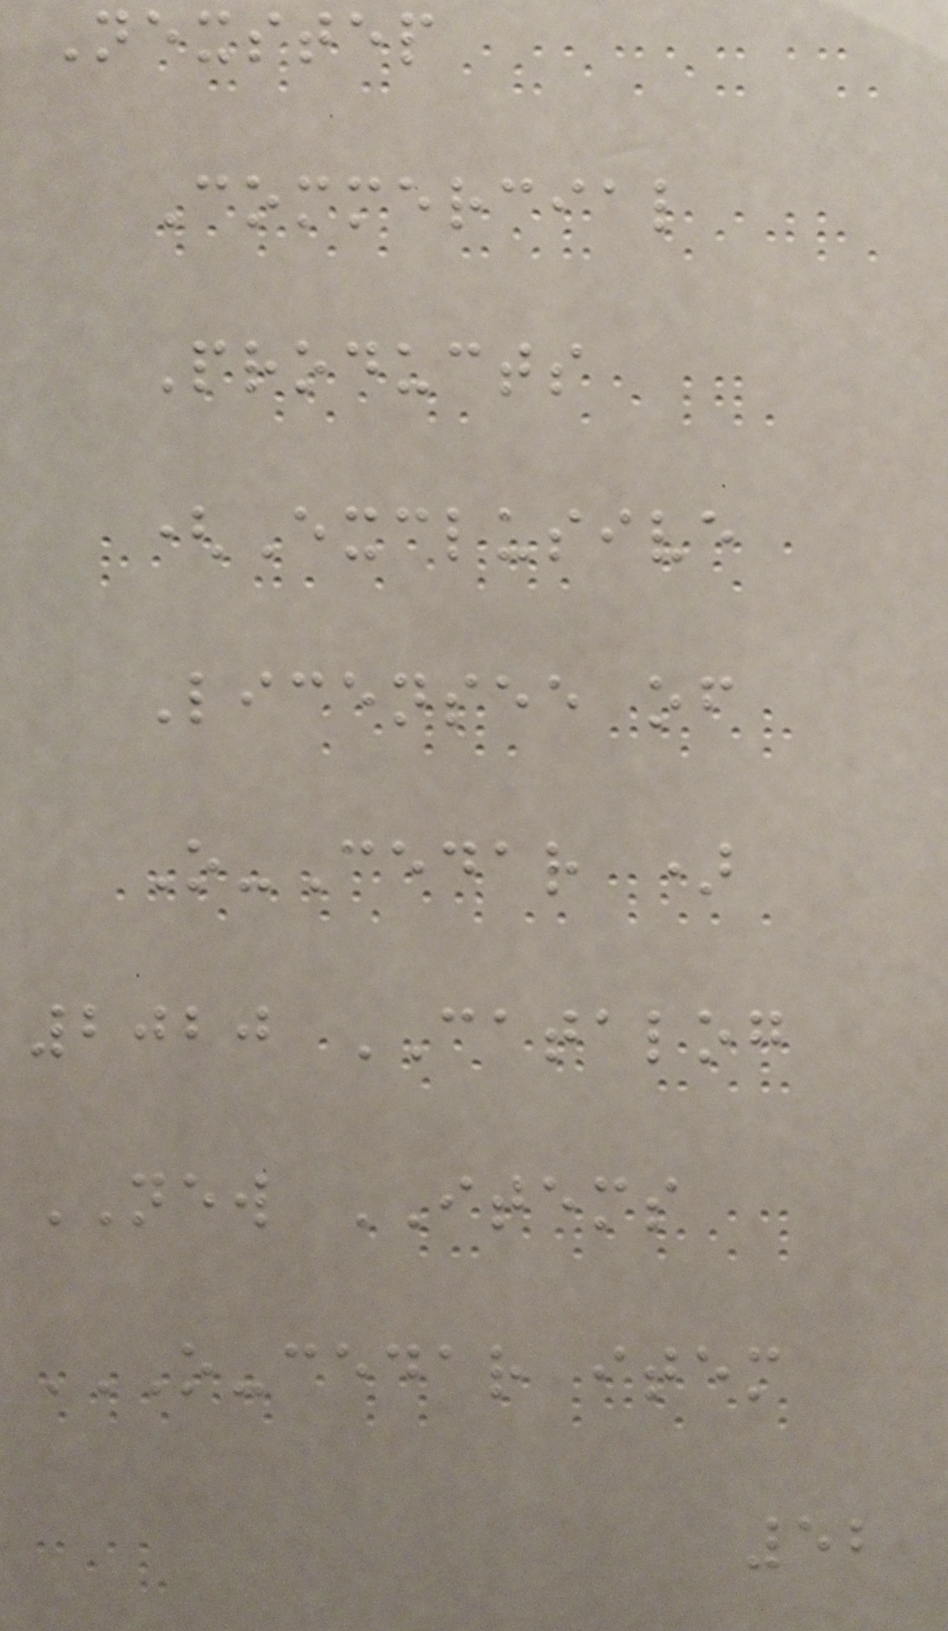Nexstep
Commercial
Products
(Exclusive
Licensee of
O-Cedar )
2020 CATALOG
NEW ITEMS
O-CEDAR ITEM
52
